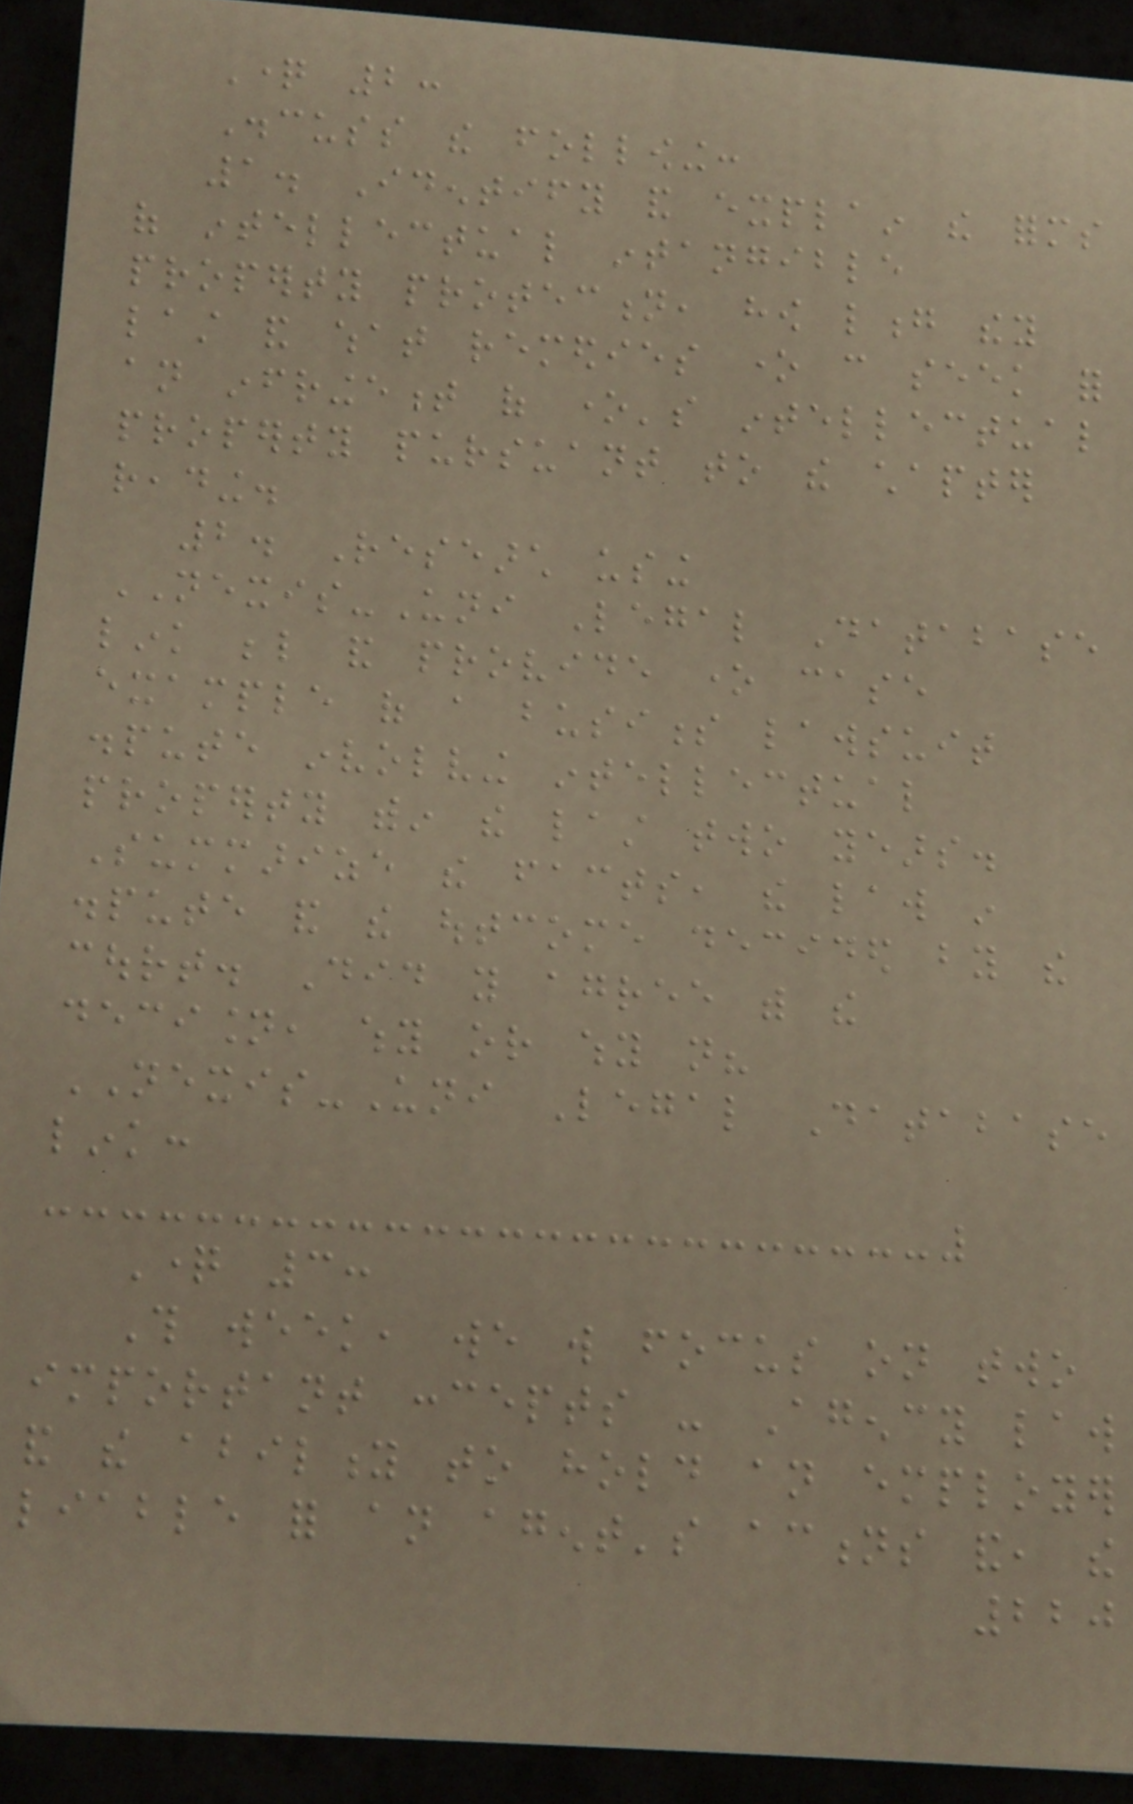Question 2:
Discuss the following:
1. Identify and explain the forms
of intellectual intangible
property protection, how long they
last and what remedies one can seek for
an infringement of one's intellectual
property pursuant to the chapter
reading.
2. Research using
NEXIS-Uni Legal Database
link below and provide one case
example of a business lawsuit
dispute involving intellectual
property within the last two years.
Summarize the facts, the law in
dispute and the outcome decided by the
court. Did you agree with the
decision, why or why not?
NEXIS-Uni Legal Database
link:
Question 3:
This week, we will focus on two
important concepts - Agency law
and the ability to hold an employer
liable for an agent's actions and, the
220
